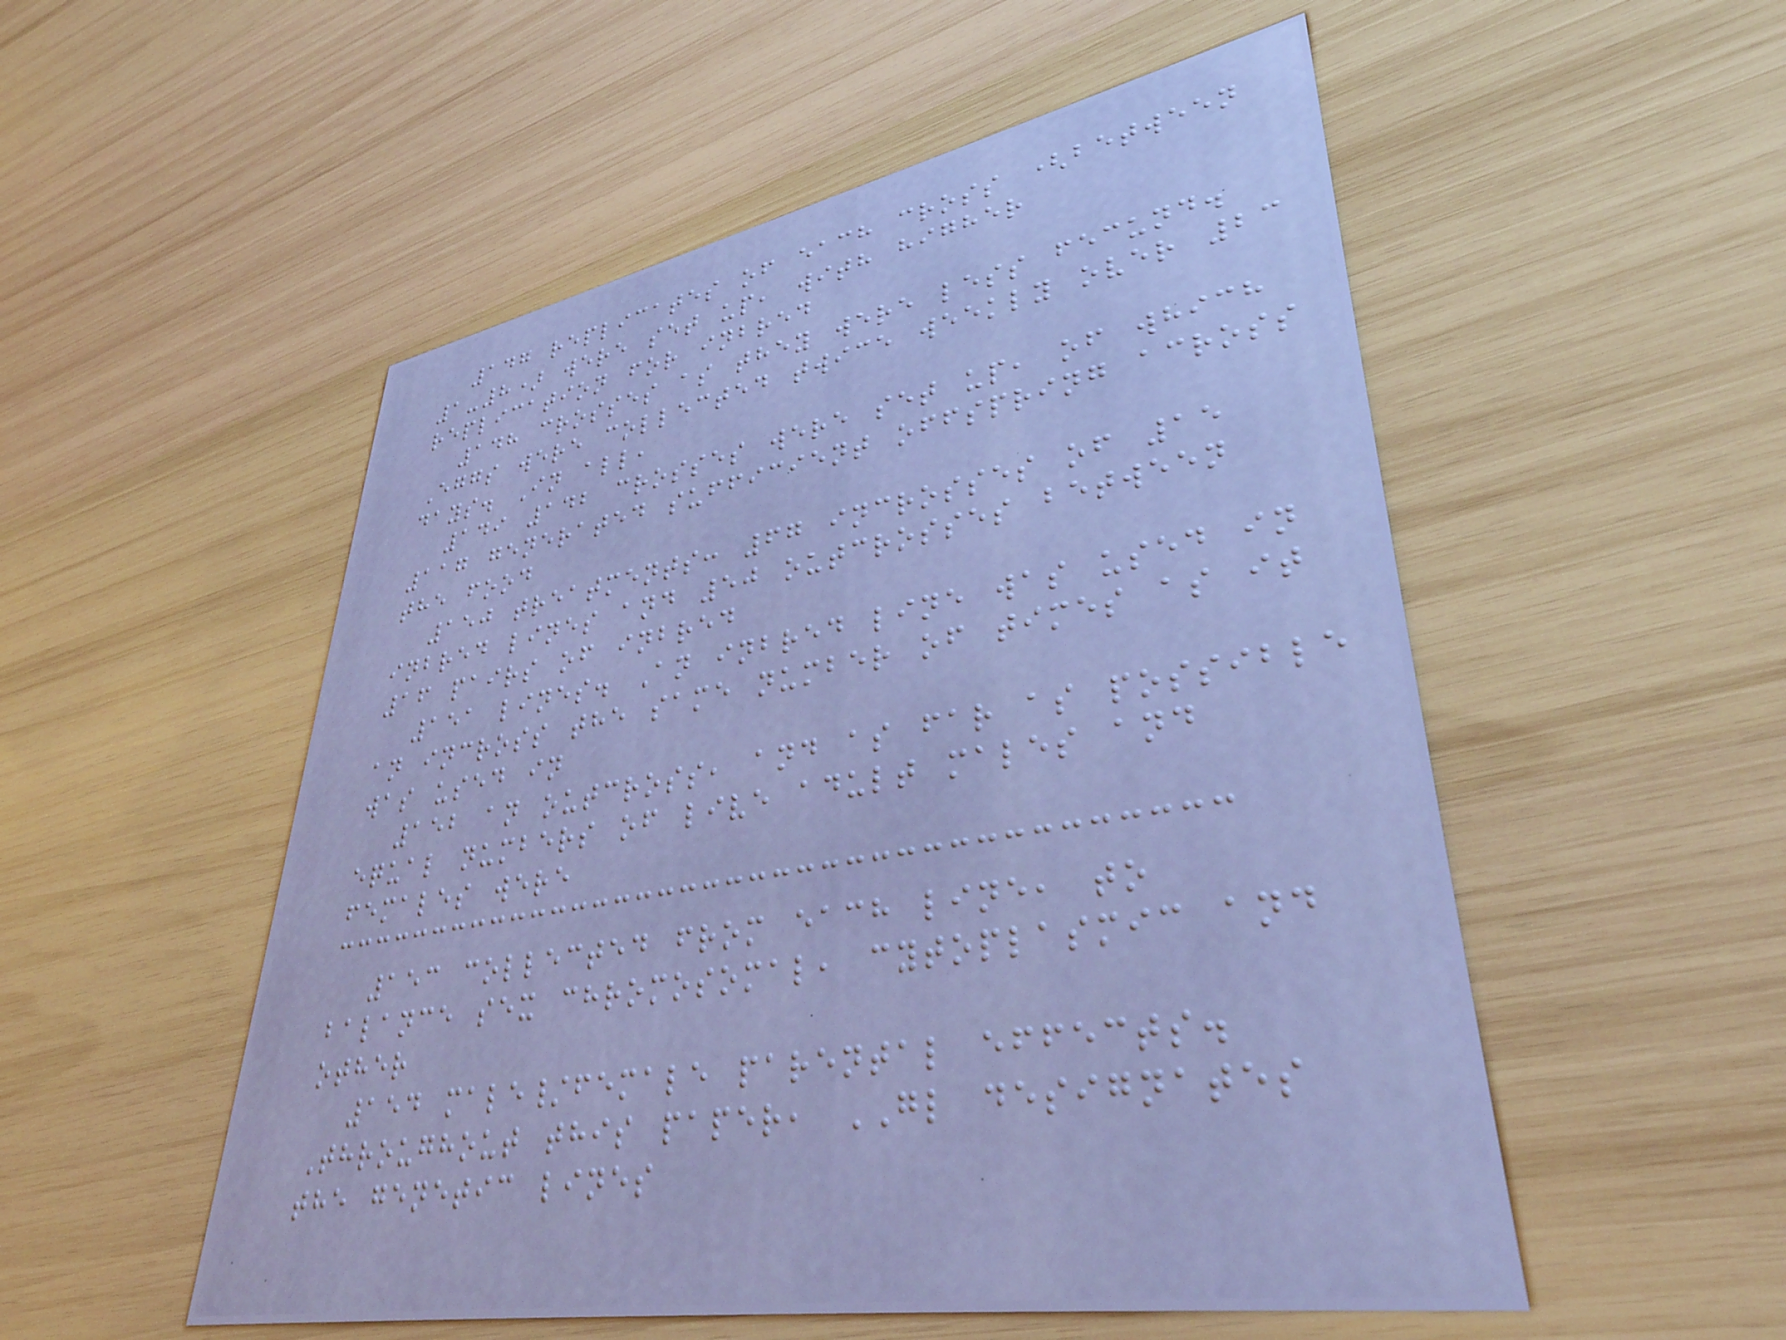147 replicates of each cross (between
1-8) were set up, with higher
replication for inbred
148 crosses as they were less fecund.
Eggs were collected twice weekly over 23
days. In all,
149 142 crosses were set up, of which
117 generated sufficient offspring across
the food
150 treatments: 67 incrosses of 15
inbred lines and 50 outcrosses between
16 pairs of inbred
151 lines. An inbred line was used in
an incross the same number of times as it
was used in
152 an outcross, and as far as possible
equal numbers of live adult males and
females were
153 collected from each line, to
balance sex chromosomal, cytoplasmic and
other
154 male/female parental effects.
Throughout this paper, GL designates
the genetic lines
